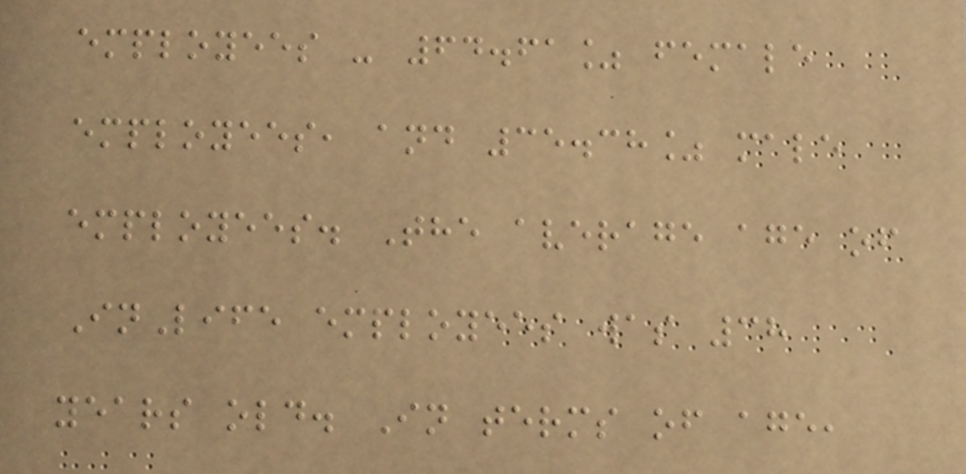employees - 64.61% female
employees, and 35.38% male
employees. The average age of
InLife employees was 38
years old. In terms of age,
